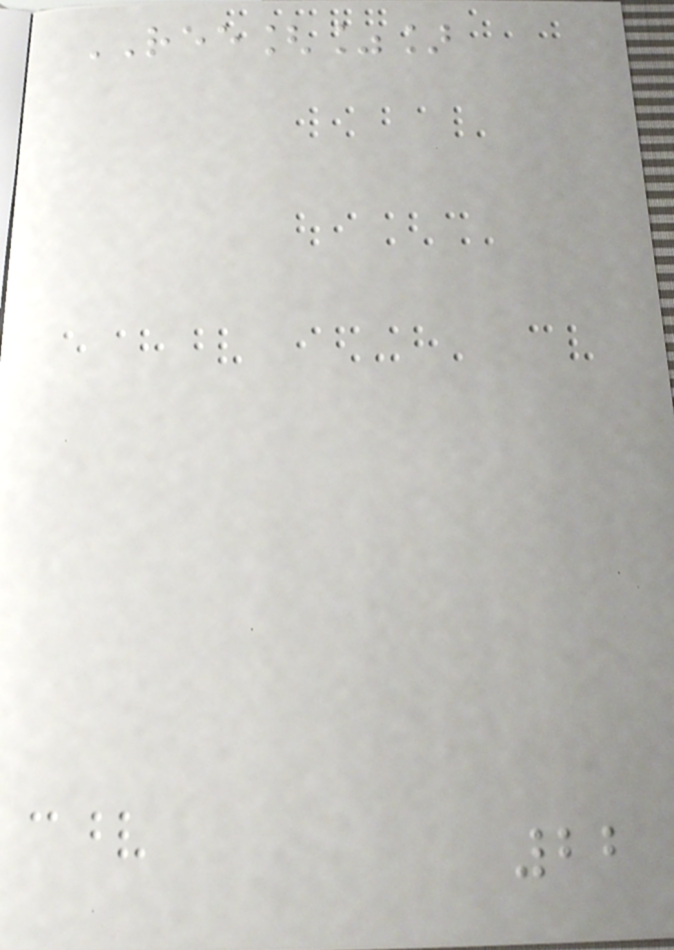REE[%]
22
